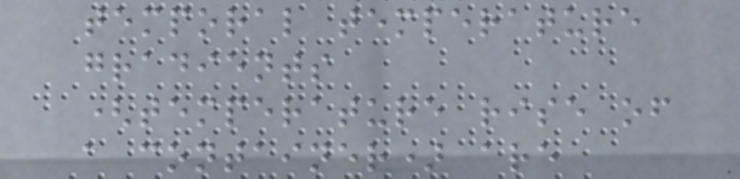temporal temperature
gradients
(temperature rise of
a container) are
